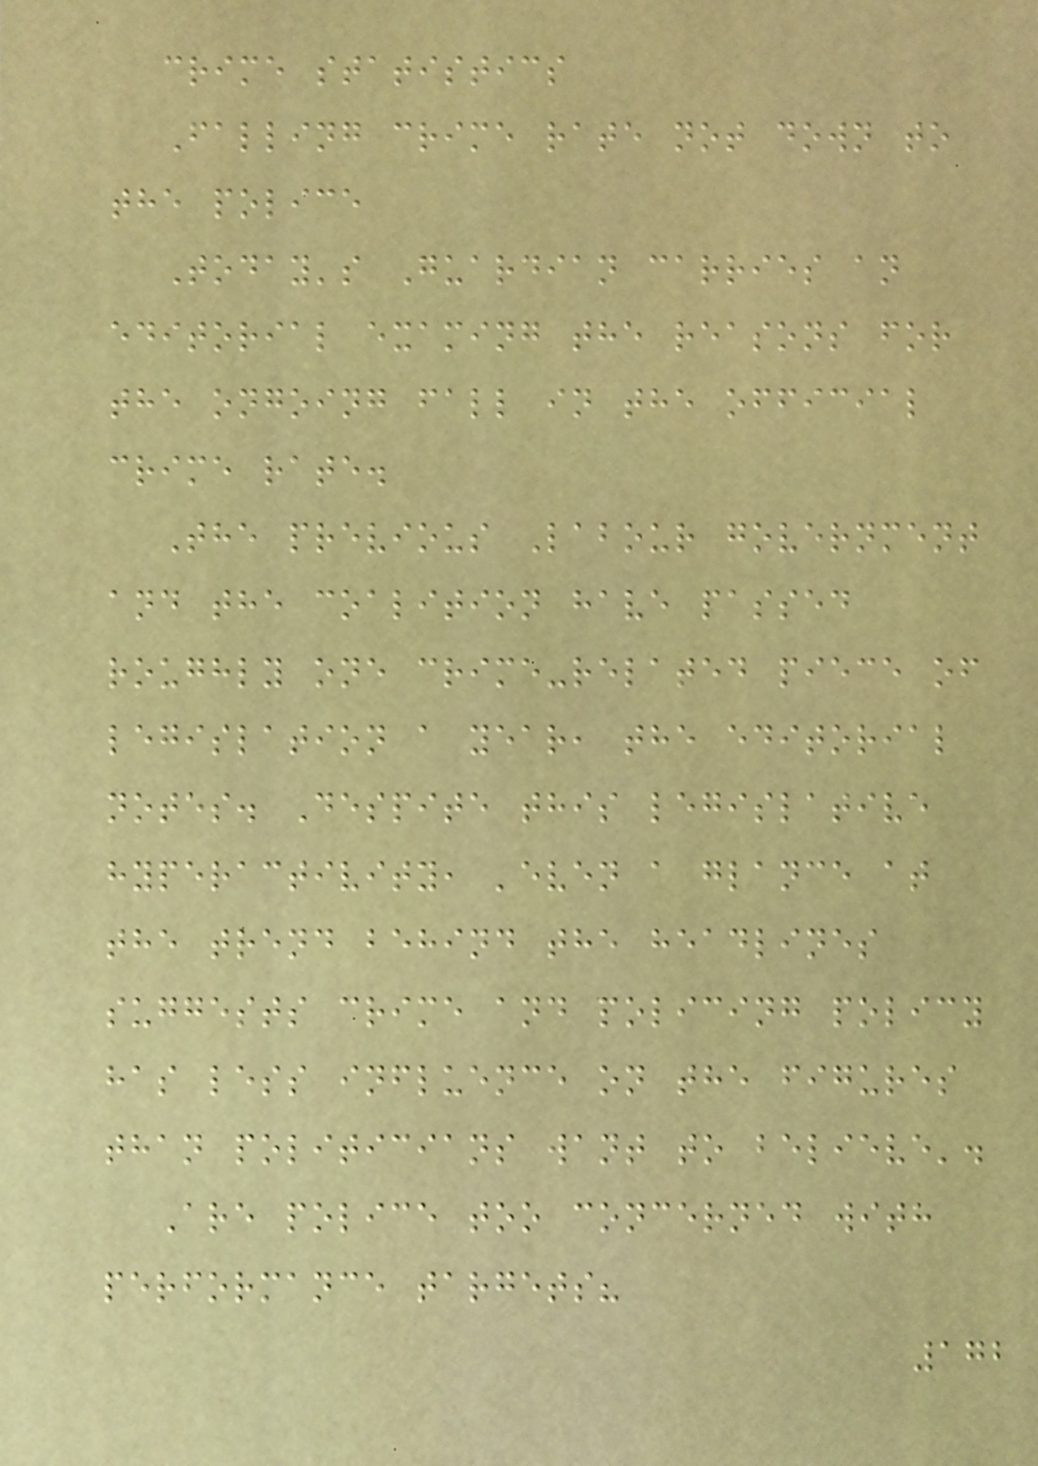crime statistics
Falling crime rate not down to
the police
Today's Guardian carries an
editorial examing the reasons for
the ongoing fall in the official
crime rate.
The previous Labour government
and the coalition have passed
roughly one crime-related piece of
legislation a year, the editorial
notes. Despite this legislative
hyperactivity, 'even a glance at
the trend behind the headlines
suggests crime and policing policy
has less influence on the figures
than politicians want to believe'.
Are police too concerned with
performance targets?
172
